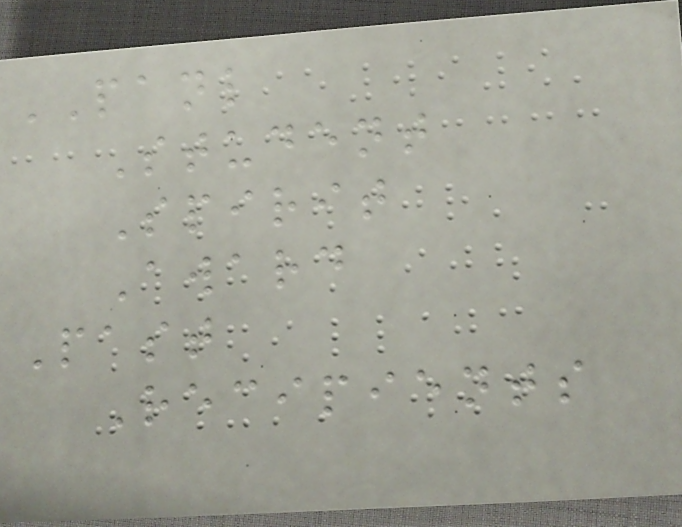PANL
Student
Spirit
Award
Past
Recipients
